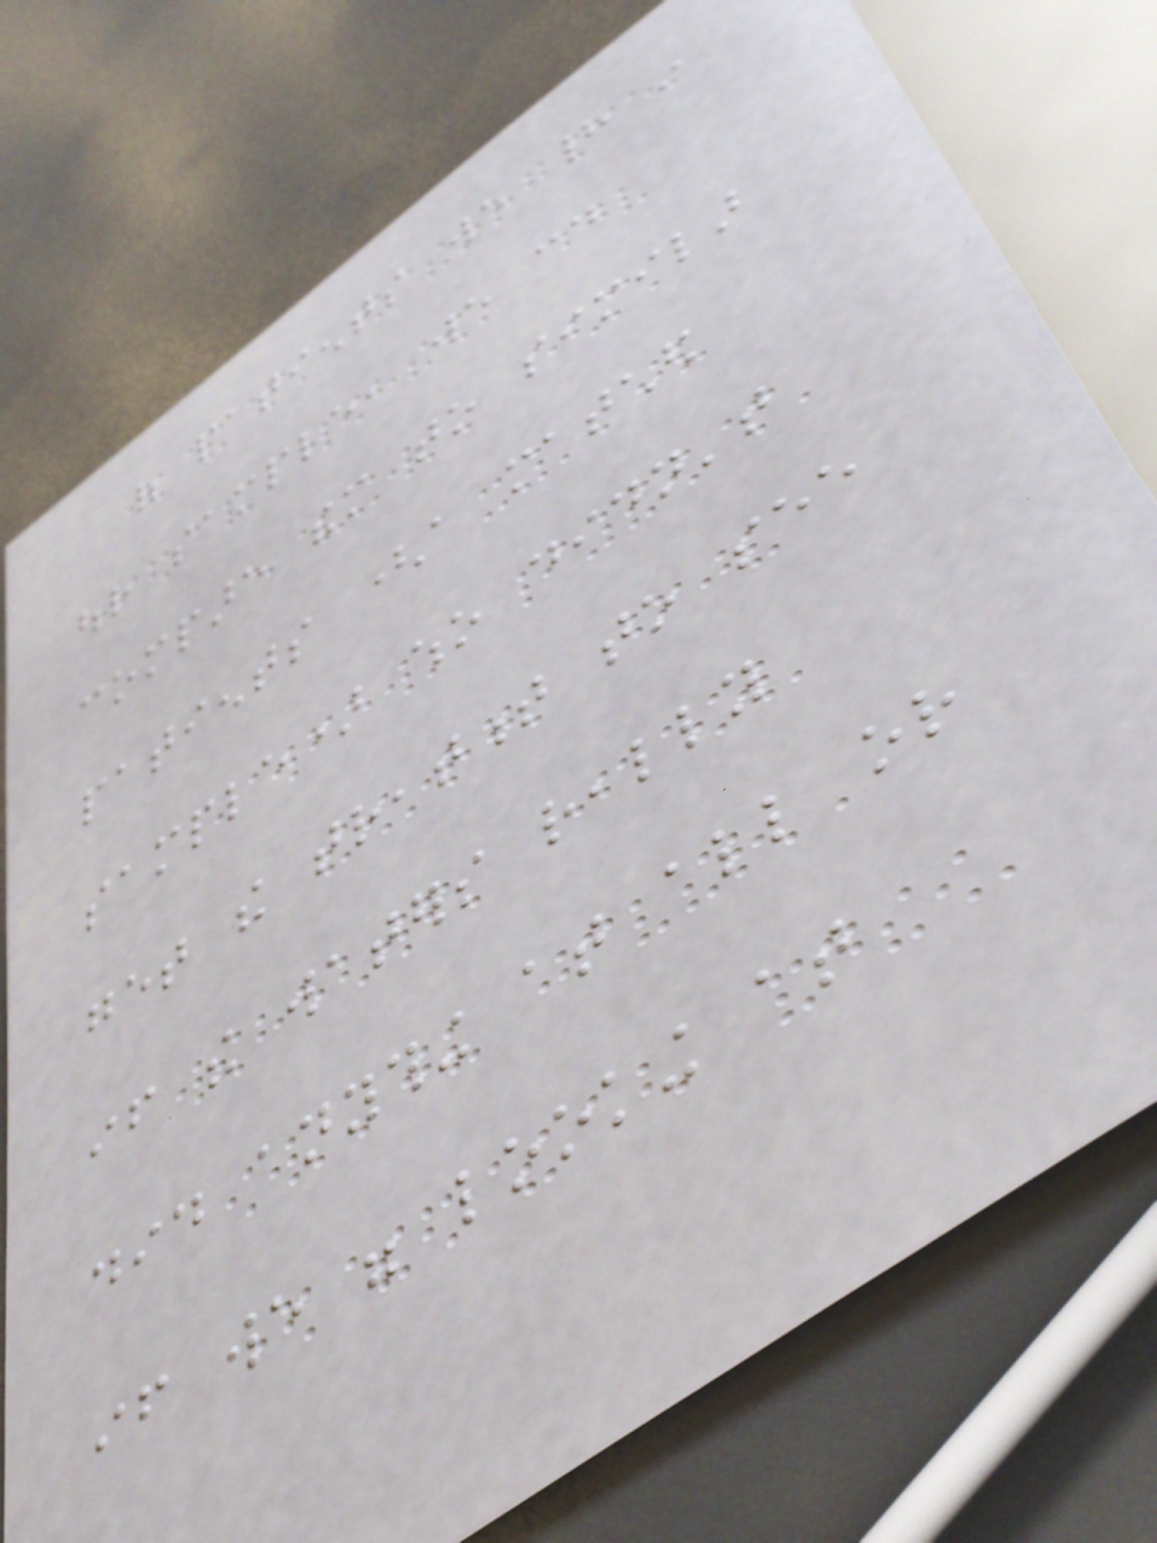of patients we had in
our sample, we could
compare them to similar
patients (a matched
sample) who didn't
get the treatment to see
if the waters really
did anything at all or
if we were looking at
